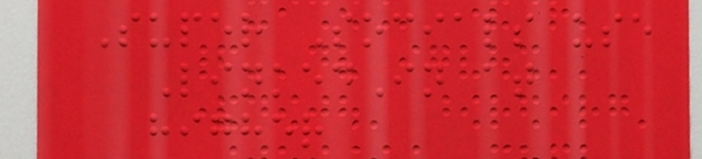Super Socials use
LinkedIn at
higher
